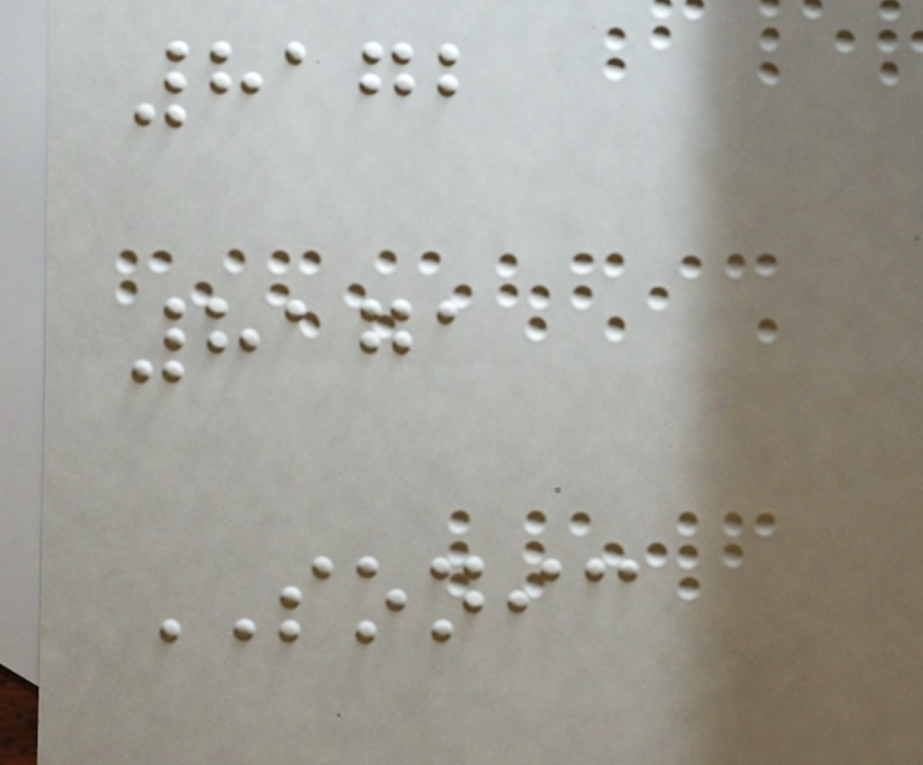8172
8171
SONIC
